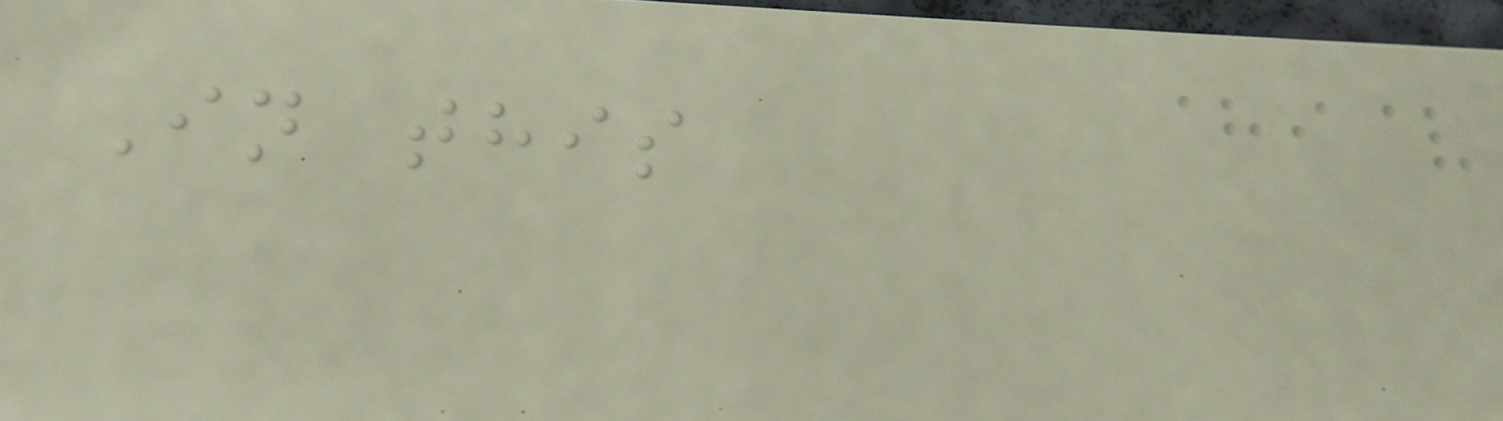In this
